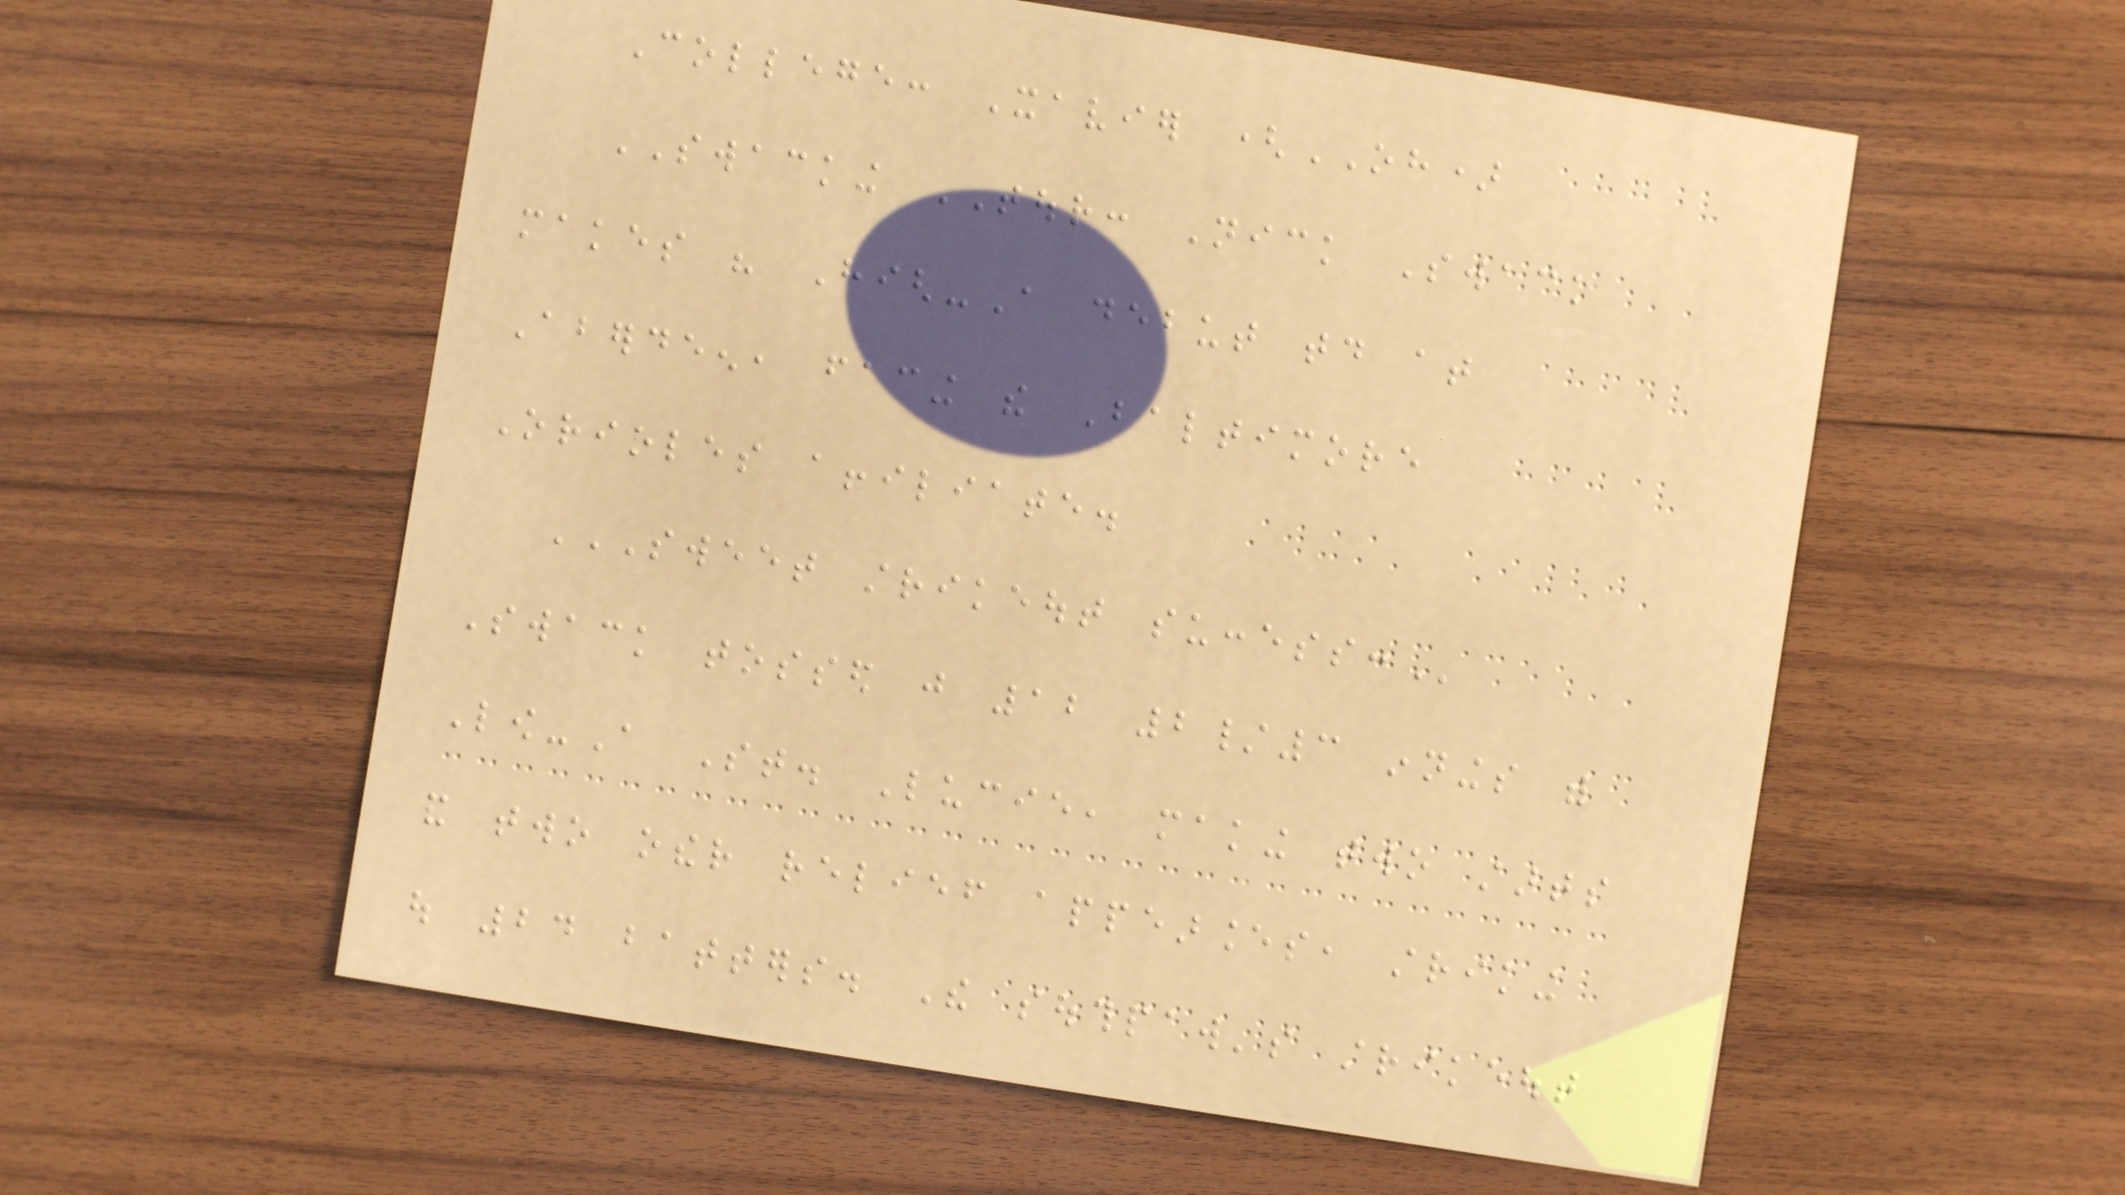College: Xavier (OH)
SWACKING TOUR: Nick Swack
makes his High-A debut today at
Aberdeen, facing the Baltimore
Orioles affiliate.
SWEET STRIKEOUT SUCCESS:
Swack tossed just 12 2/3 innings with
Low-A St. Lucie, making two starts
and two other relief appearances, striking
out 24 batters. The southpaw's strikeout
